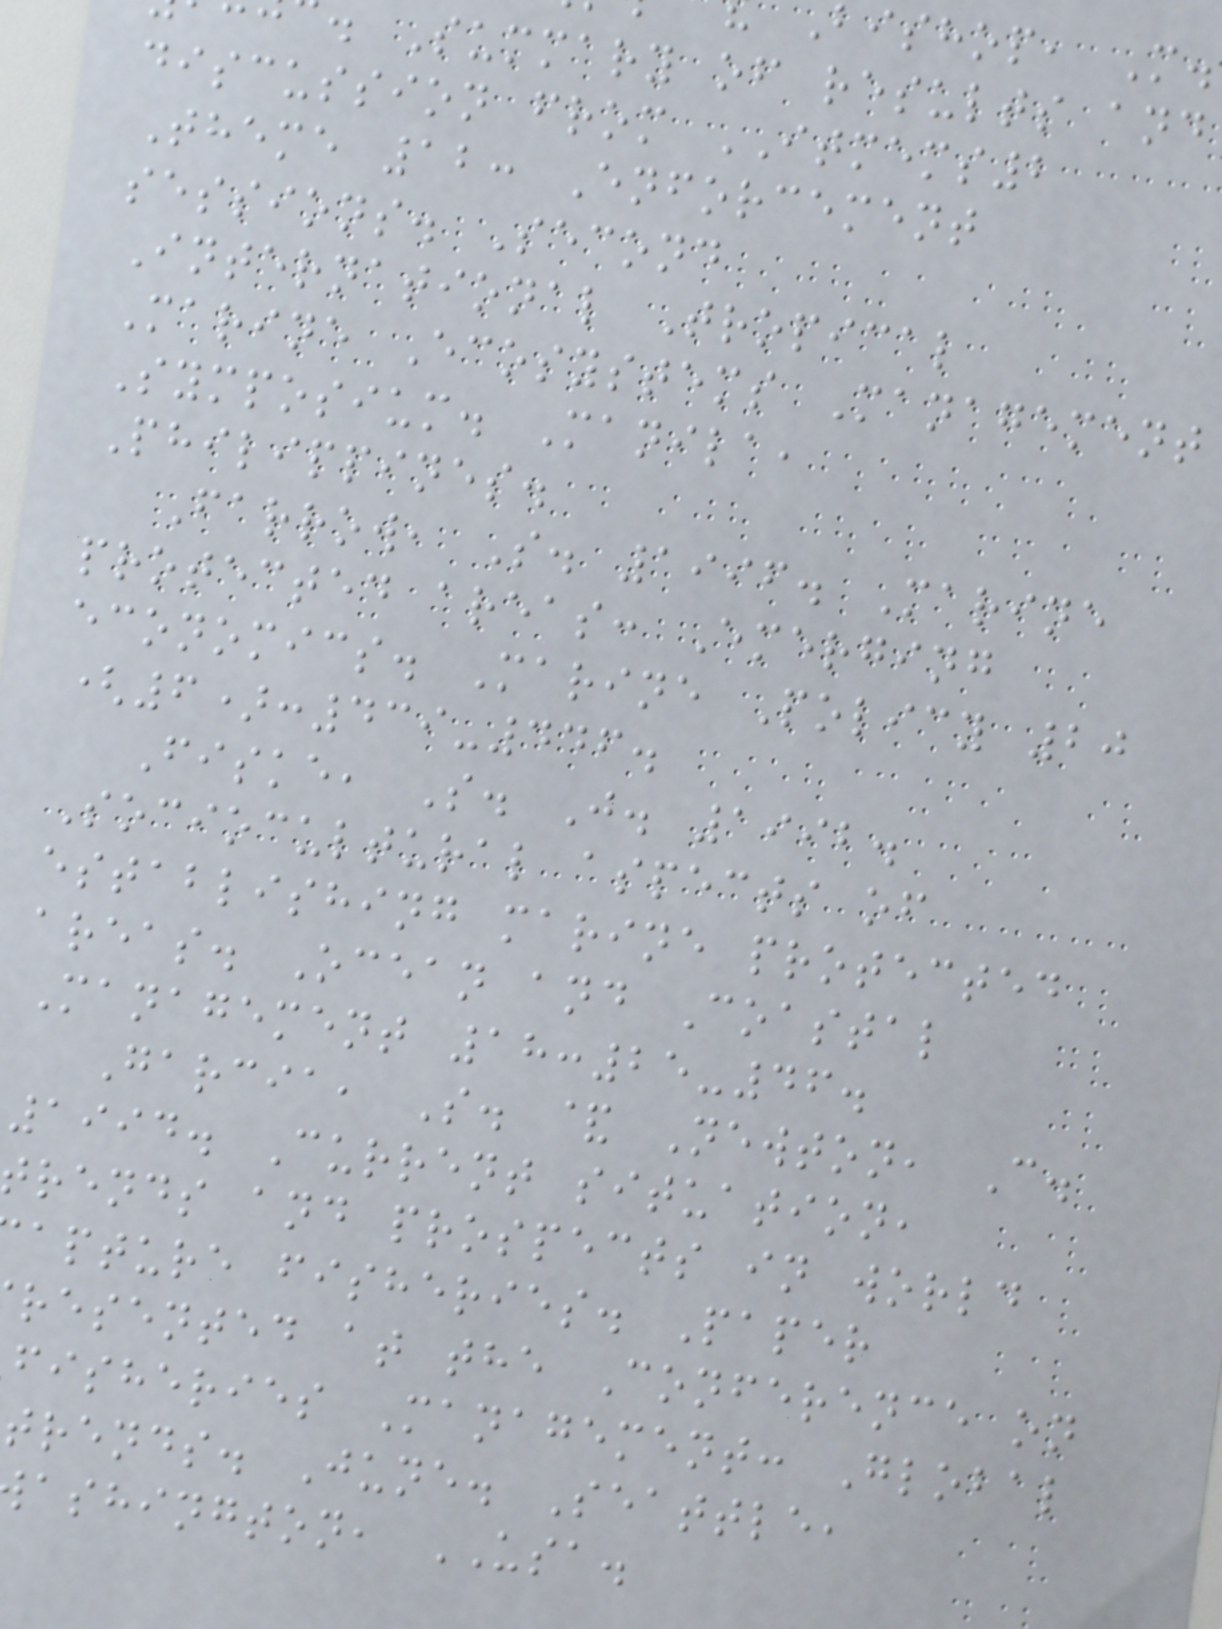bishop, M.
. Summary of results and
discussion from ITMEMS2
Theme 12: Enforcement
sessions. Second
International Tropical
Marine Ecosystems Management
Symposium. Manila,
Philippines.
Farrow, S. 1996. Marine
protected areas: Emerging
economics. Marine Policy 20
(6):439-446.
Fiske, S. J. 1992.
Sociocultural aspects of
establishing marine protected
areas. Ocean and Coastal
Management 18:25-46.
Garcia, S. & Newton, C.
1994. Current situation,
trends and prospects in world
apture fisheries. Paper
resented at the Conference on
fisheries Management: Global
trends. June. Seattle,
ashington, USA.
